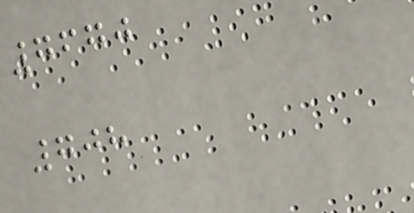7670
708
